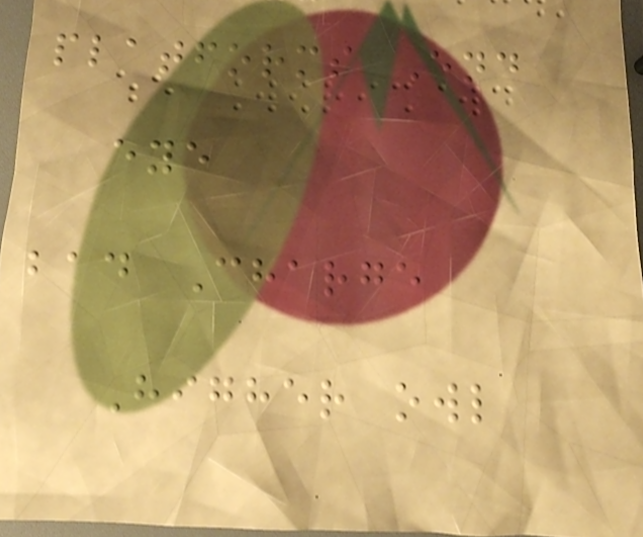platforms End
eye
bad Charge
Higher owl
